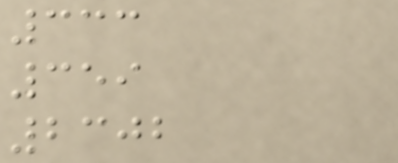333
359
2302
